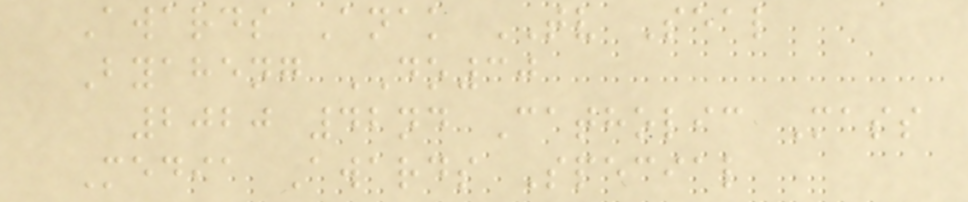Awards Anak TV Seal
Byaheng DO30
2020 42nd Catholic Mass
Media Awards Special
